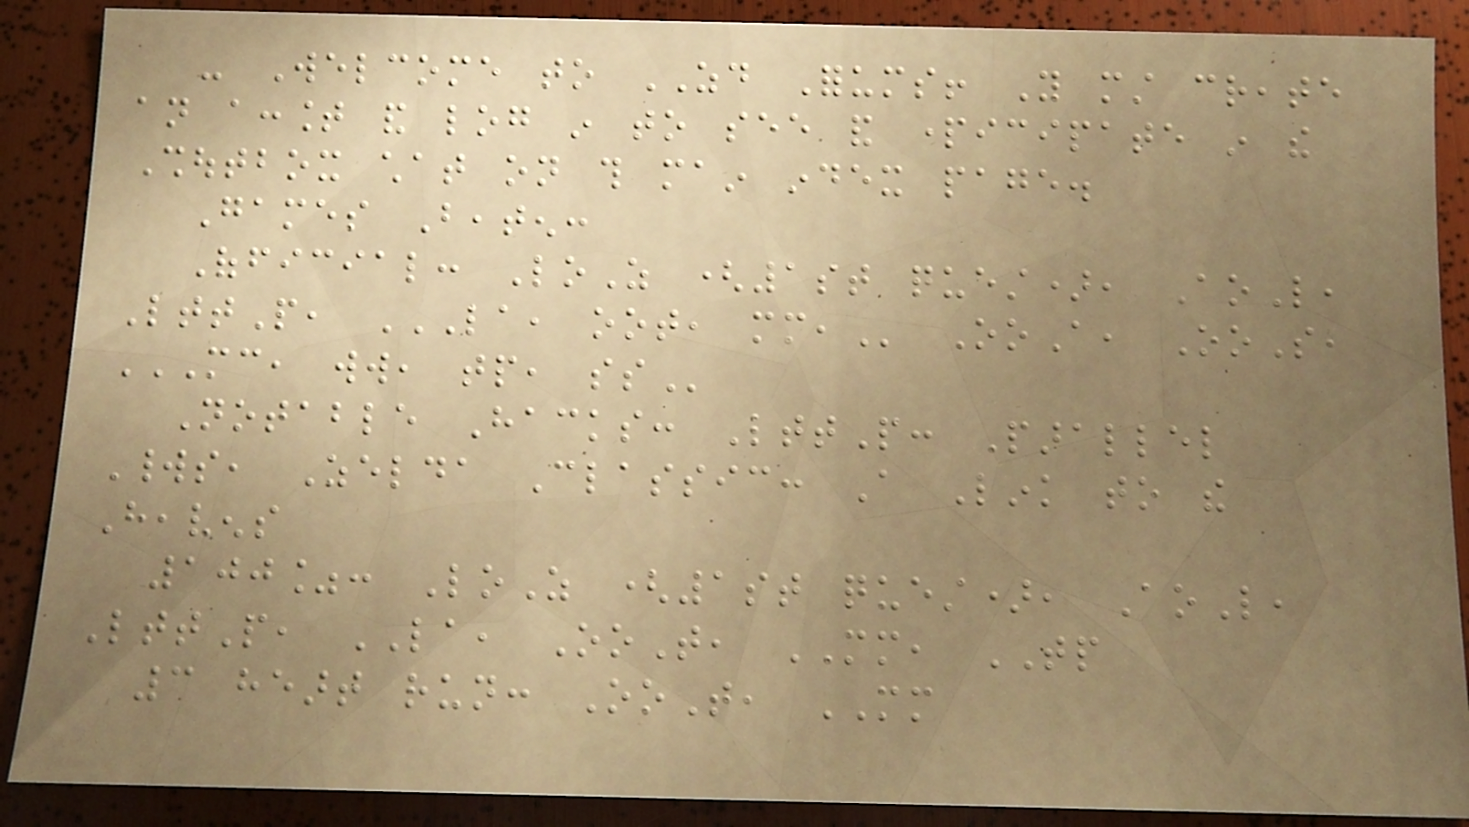- Welcome to ZD Forums! You must create
an account and log in to see and participate in the
Shoutbox chat on this main index page.
Games Beaten:
Official: LoZ (1st quest), AoL,
LttP, LA, OOT, MM, OoA, OoS,
MC, WW, TP, SS
Notable Hacks: LttP: Parallel
Worlds, Zelda Classic: A Link to the
Heavens
100%: LoZ (1st quest), AoL,
LttP, LA, OoT, MM, TP
3 heart run: OoT, MM
